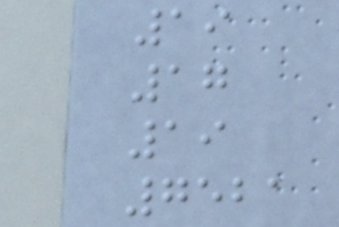19
17
19
7521
